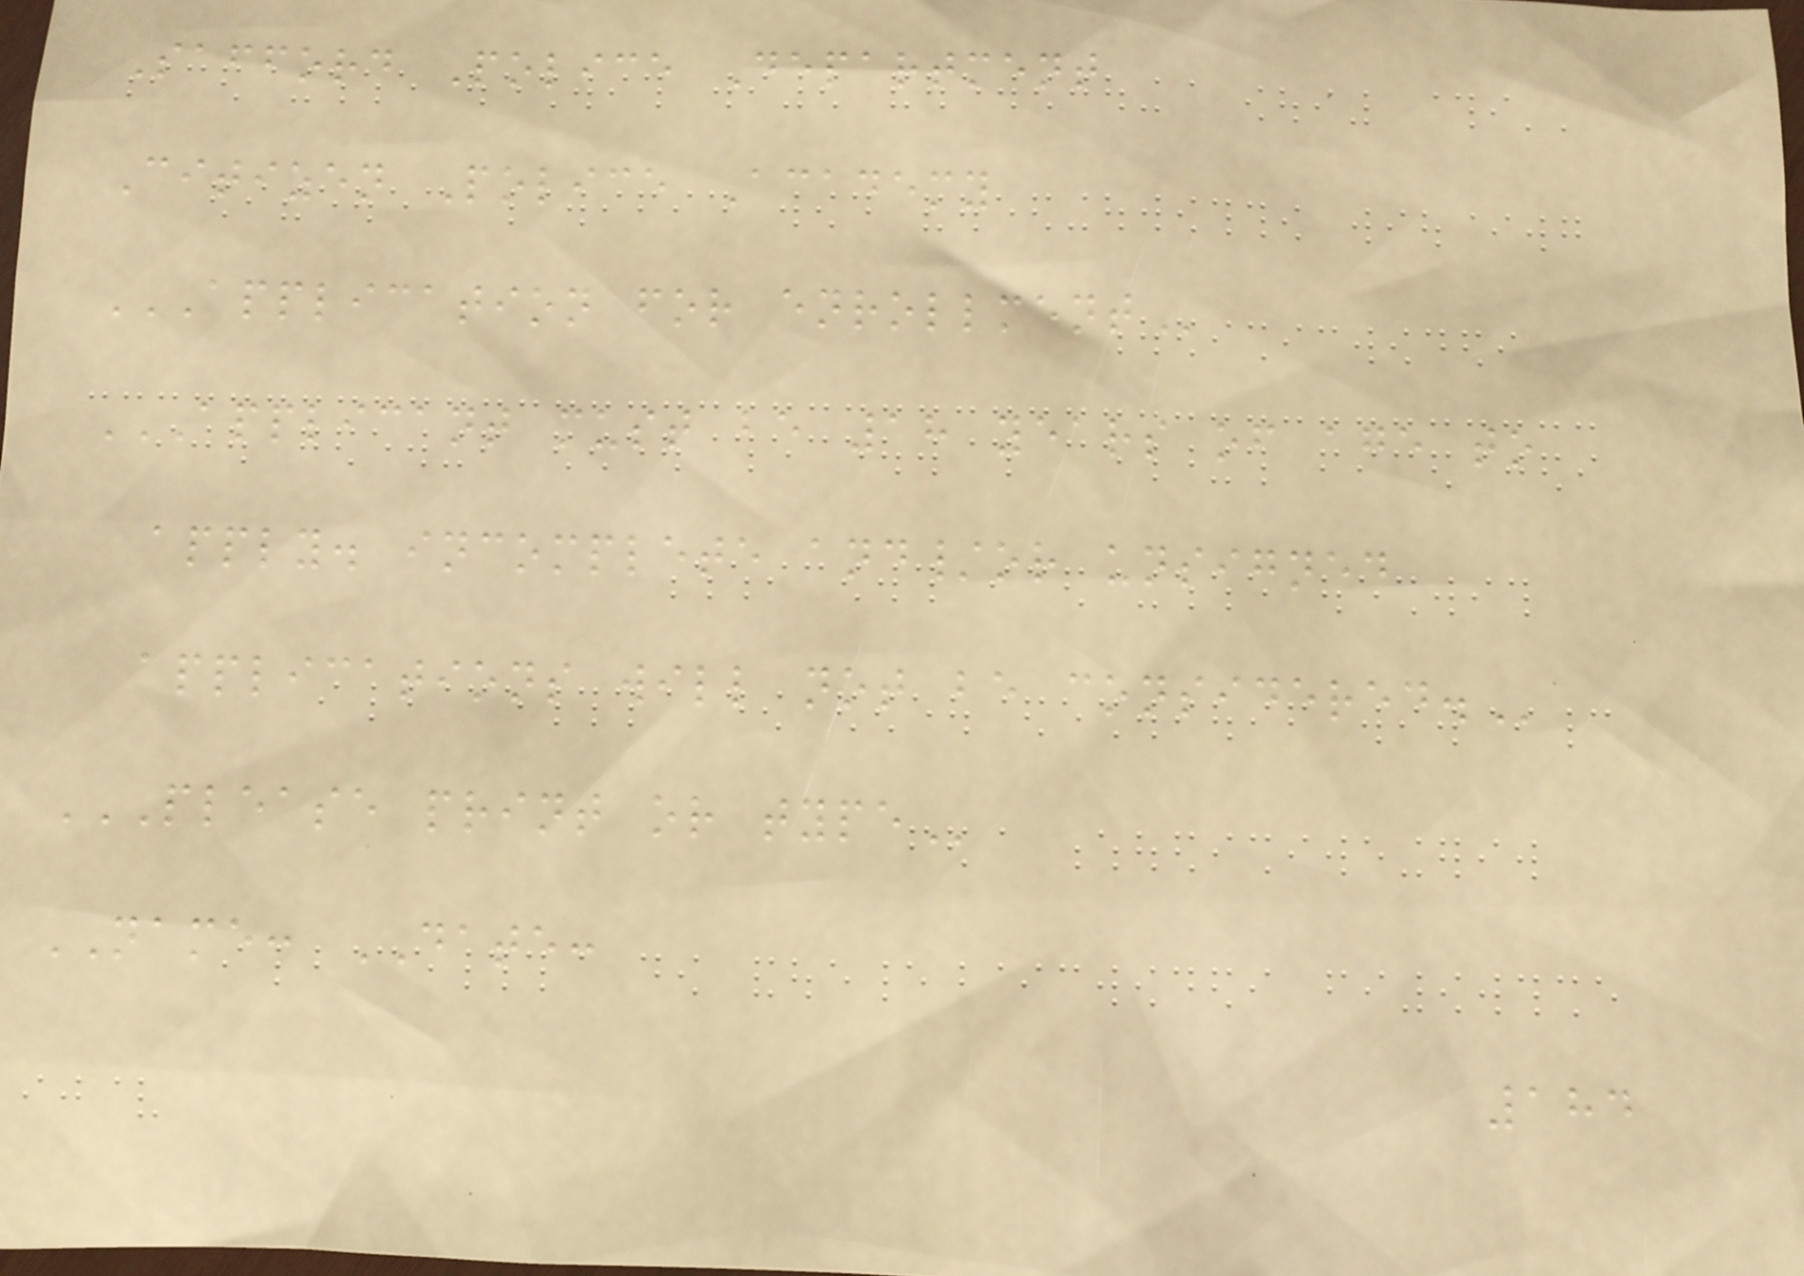Safford Police Department
Citizen Police Academy
APPLICATION FOR ENROLLMENT
APPLICANT MUST BE 18 YEARS OF AGE TO
APPLY. INCOMPLETE AND/OR UNSIGNED
APPLICATIONS WILL NOT BE CONSIDERED.
PLEASE PRINT OR TYPE
NAME: DATE:
184
